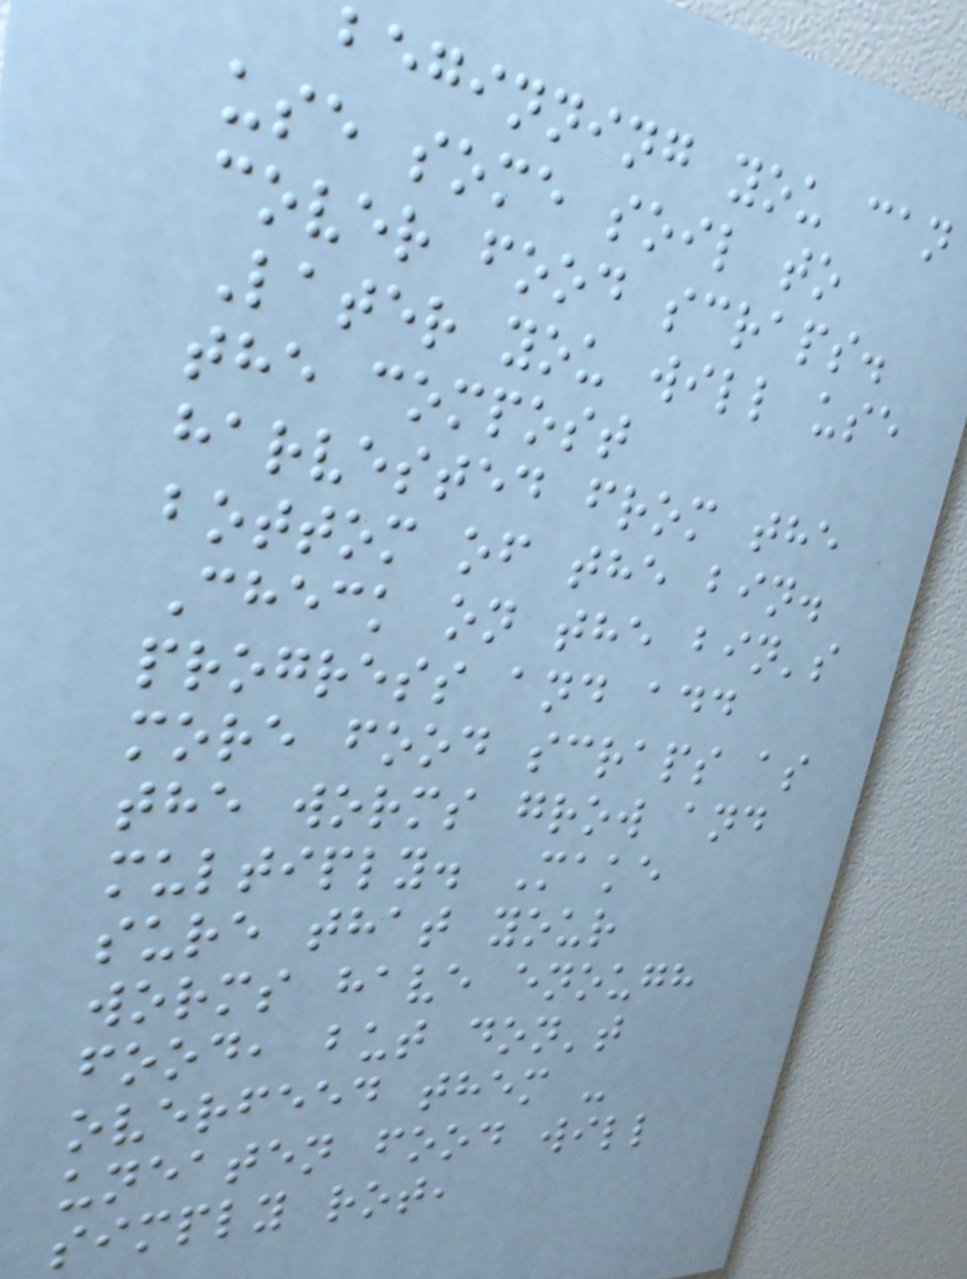beginning you can
use some soil to
cover food scraps.
Later you will use
the compost
harvested from the
bottom of the bin.
Check on the bin's
progress and add
more food scraps as
the worms grow and
multiply. Make
sure that your
worms have enough
food, but don't
overfeed them -
uneaten food will
simply rot,
